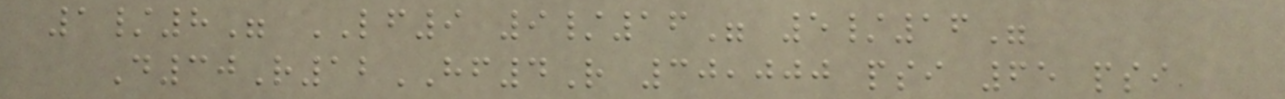1/8" LF9 9/16" 5/16"
D30R12HF4R 30,000 psi 65 psi
